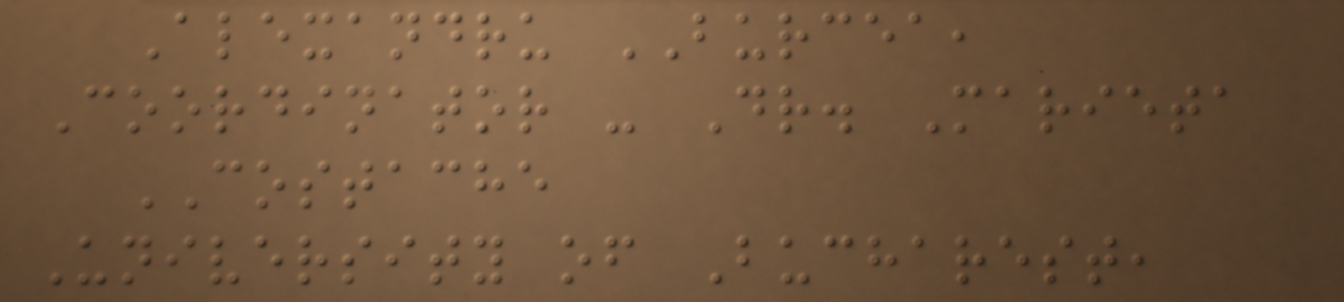Alexandru BURCEA,
Coordinator - Dr. Marieta
COSTACHE
University of Bucharest,
